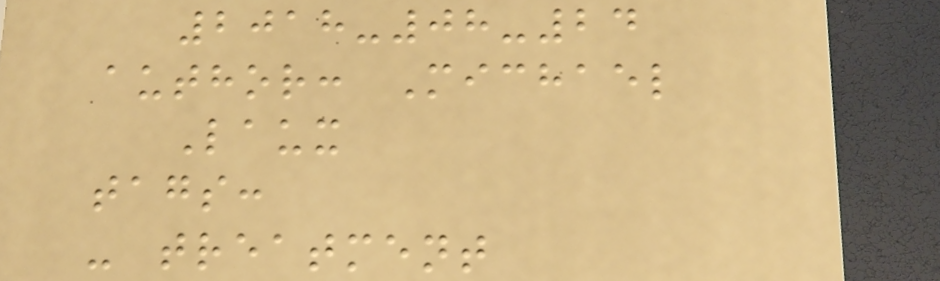2018-08-24
author: Michael
Laux
tags:
- treatment
